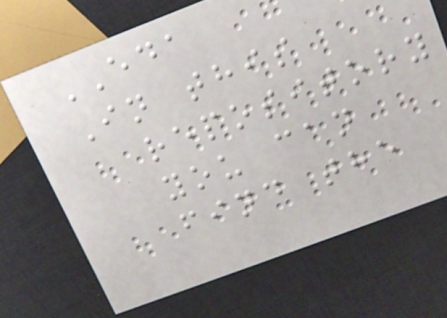EDA
In this
repository
you can
find the
